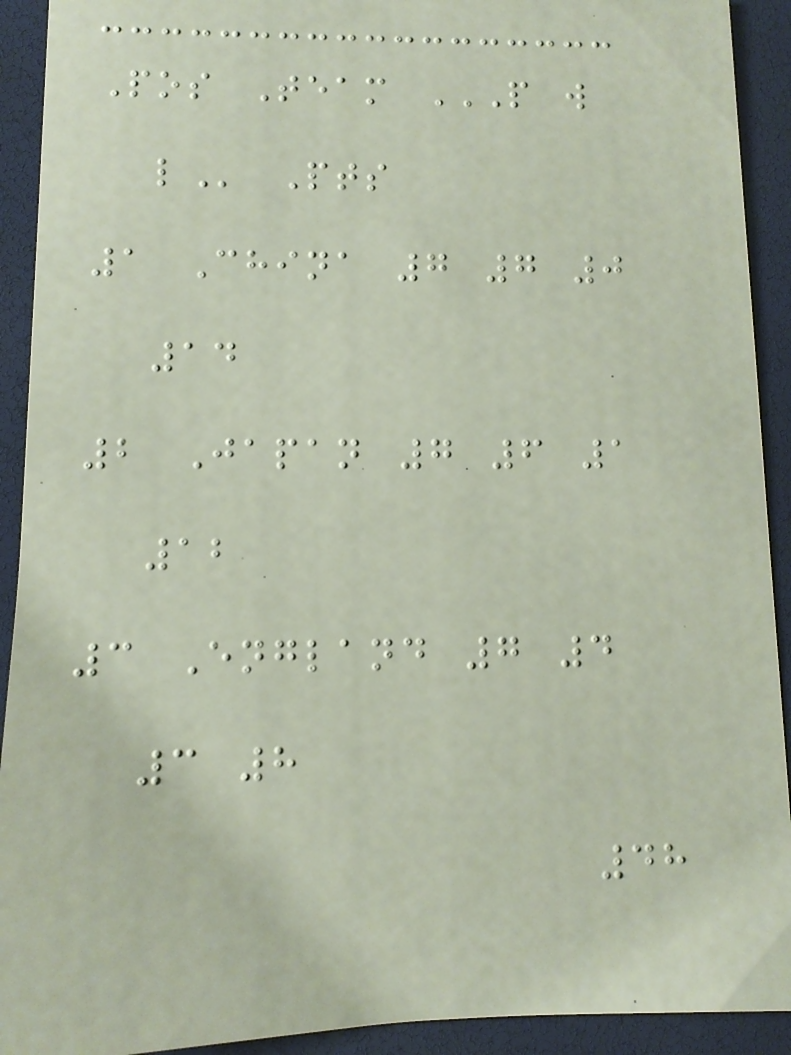Pos Team P W
L Pts
1 China 7 7 0
14
2 Japan 7 6 1
12
3 England 7 4
3 8
48
